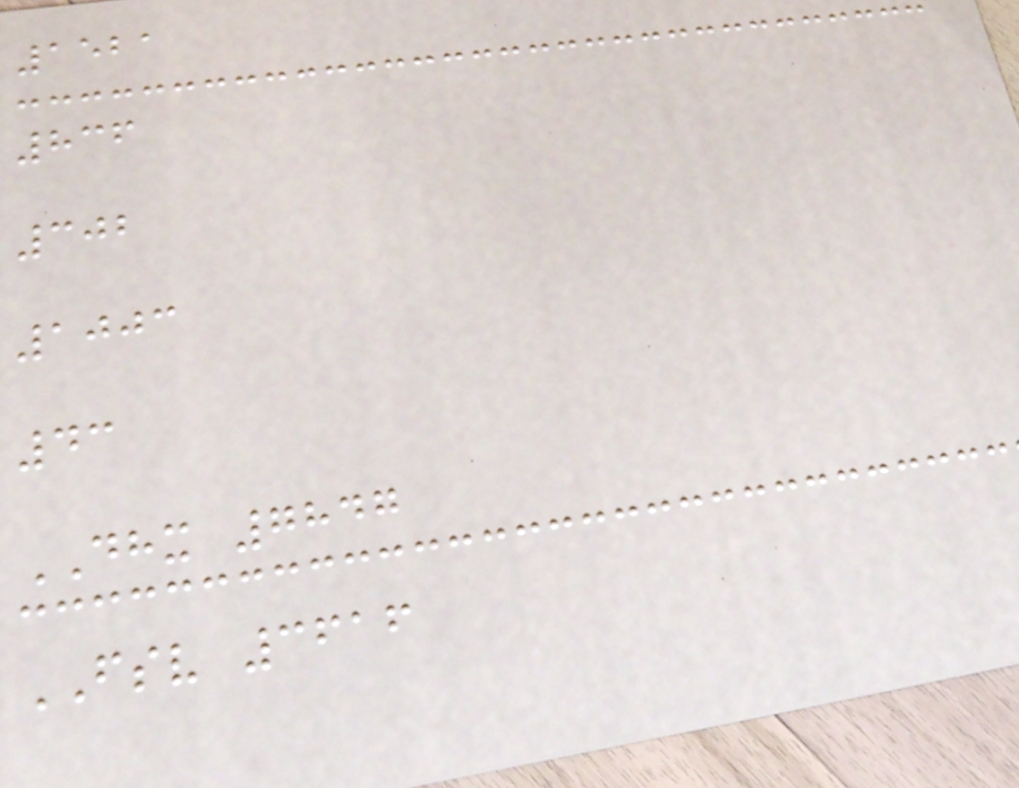1521
836
302
1003
43
DHX 7847
FSV 3616
